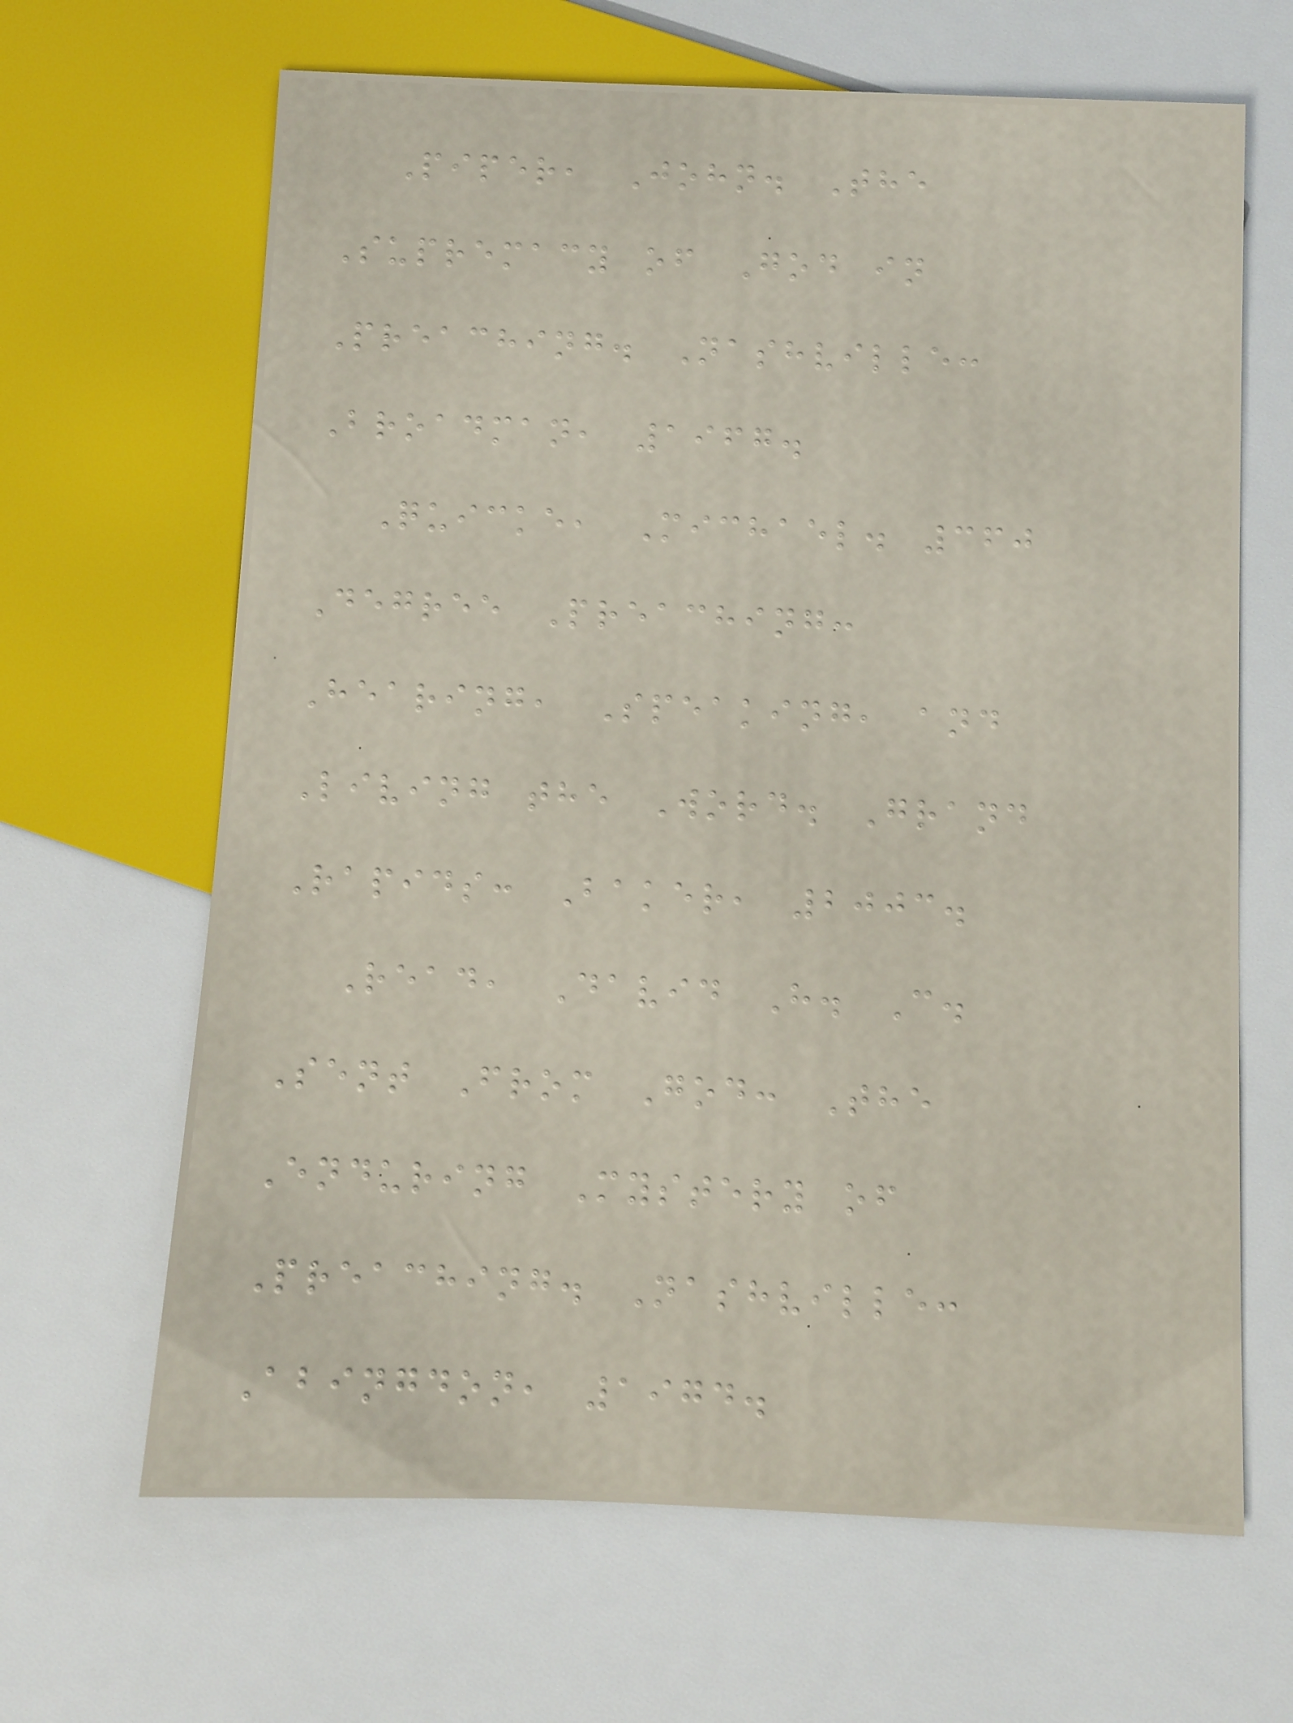Piper, John. The
Supremacy of God in
Preaching. Nashville:
Broadman, 1967.
Quicke, Michael. 360
Degree Preaching:
Hearing, Speaking, and
Living the Word. Grand
Rapids: Baker, 2003.
Read, David H. C.
Sent From God: The
Enduring Mystery of
Preaching. Nashville:
Abingdon, 1974.
